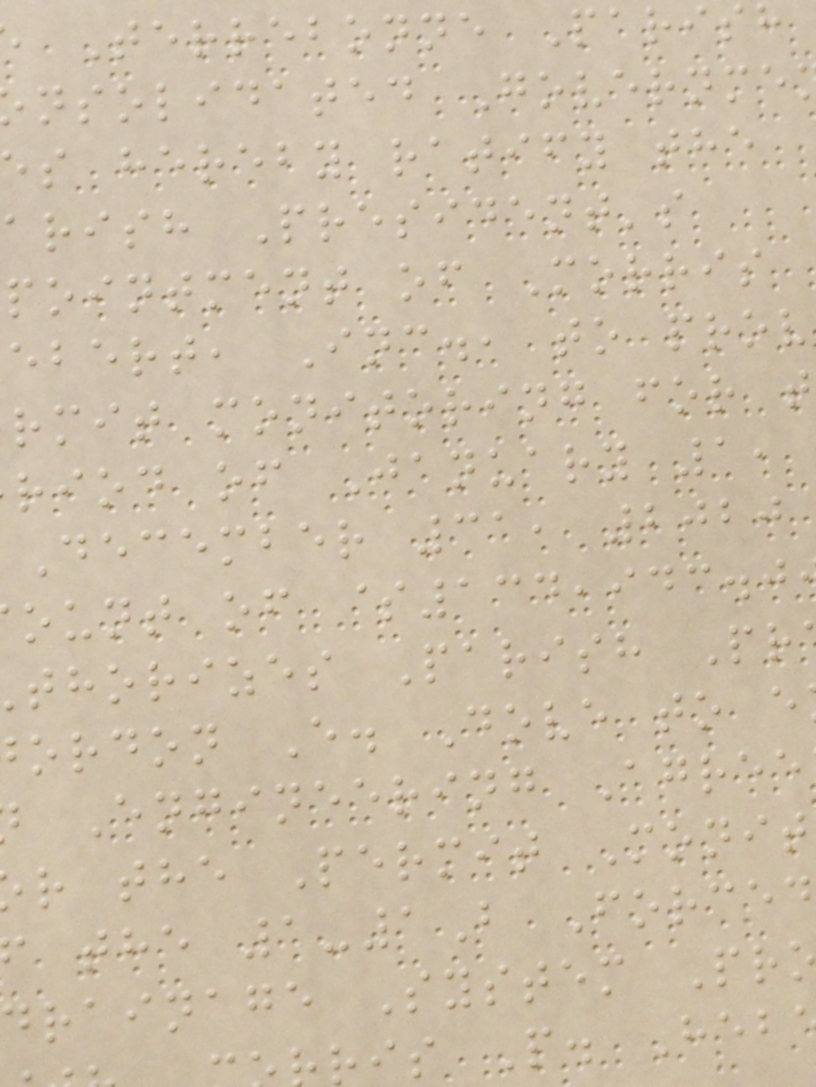Terrebonne Parish
nsolidated Governme
s hereby ratify the
arish President's
pointment of Morris
ebert, Inc., to prov
rmit monitoring for t
riod of January 1,
December 31, 2020
ount of $134,943.0
thorizes Parish Pr
ordon E. Dove to e
Engineering Agree
r the Permit Monit
the 1-1B Forced
drainage System Pr
ris P. Heb
